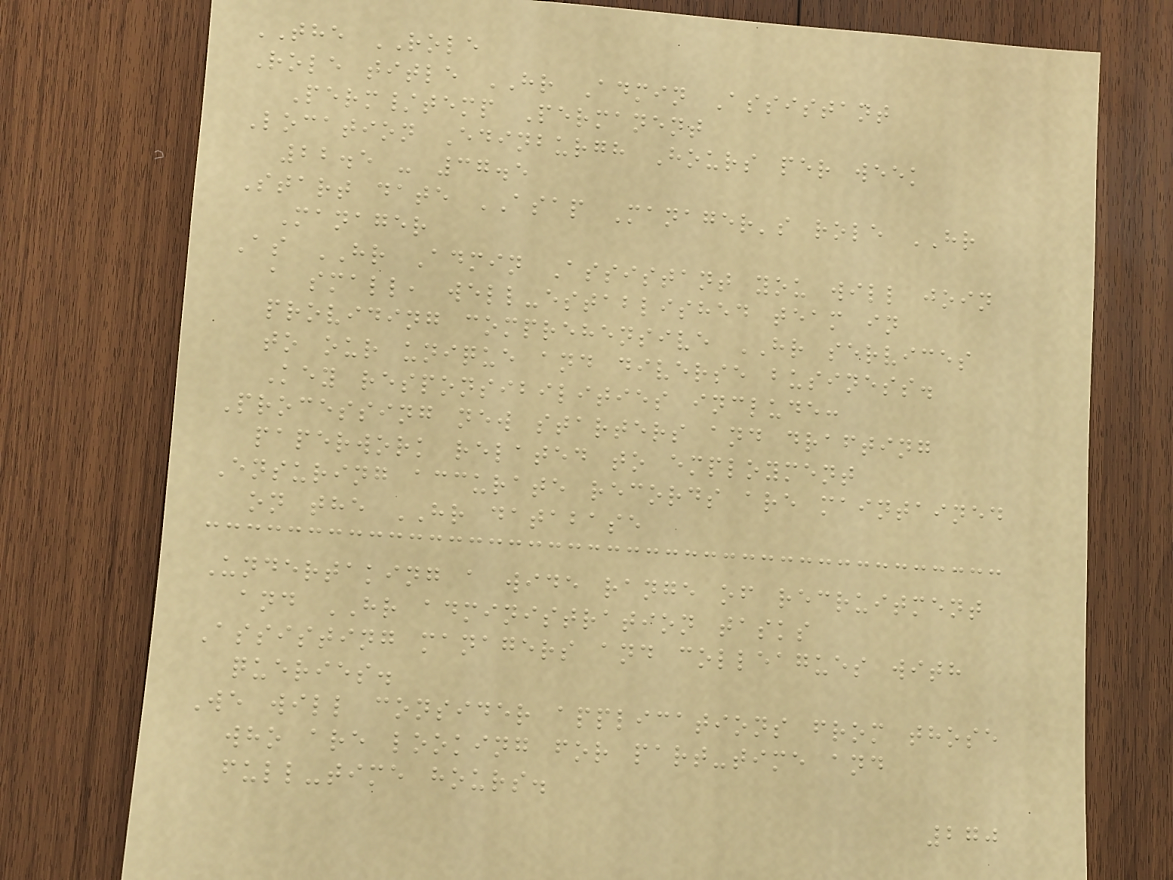THE ROLE
Role title HR Admin Assistant
Perm/temp Permanent
Location Edinburgh Hours per week
22.5 - 37.5
Start date ASAP Manager's role HR
Manager
As HR Admin Assistant you will join
a small, well-established team in
providing comprehensive HR services
to our unique and diverse business.
Key responsibilities include:
Processing new starters and drafting
paperwork related to employment
Ensuring accurate records are maintained
on the HR database
Undertaking a wide range of recruitment
and HR administration tasks
Assisting managers and colleagues with
queries.
We will consider applications from those
who are looking for part-time and
full-time hours.
270
